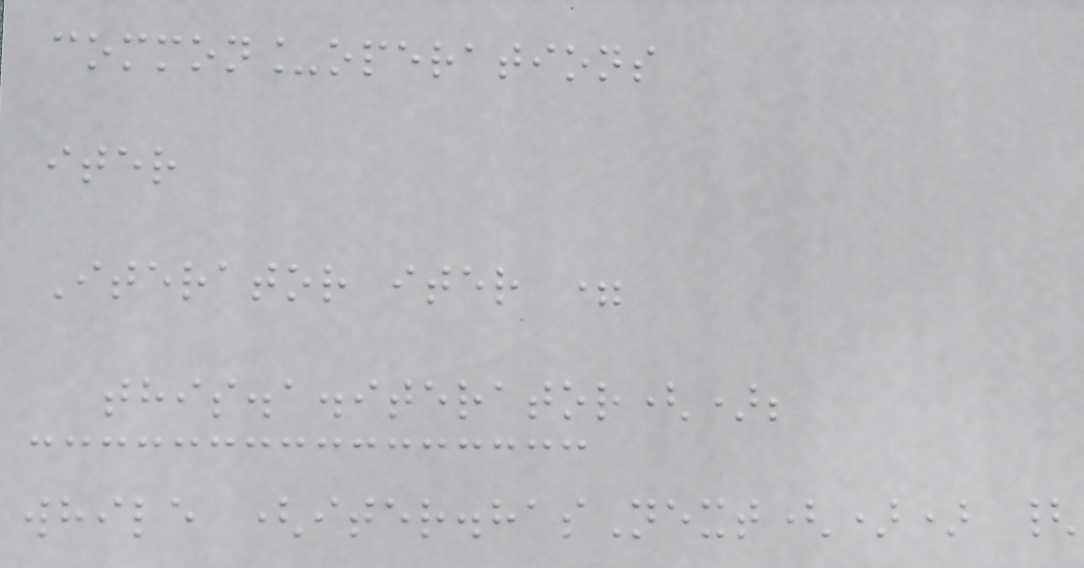common_operations
iter
Iterator iter =
this.a.iterator();
while (iter.hasNext()) {
